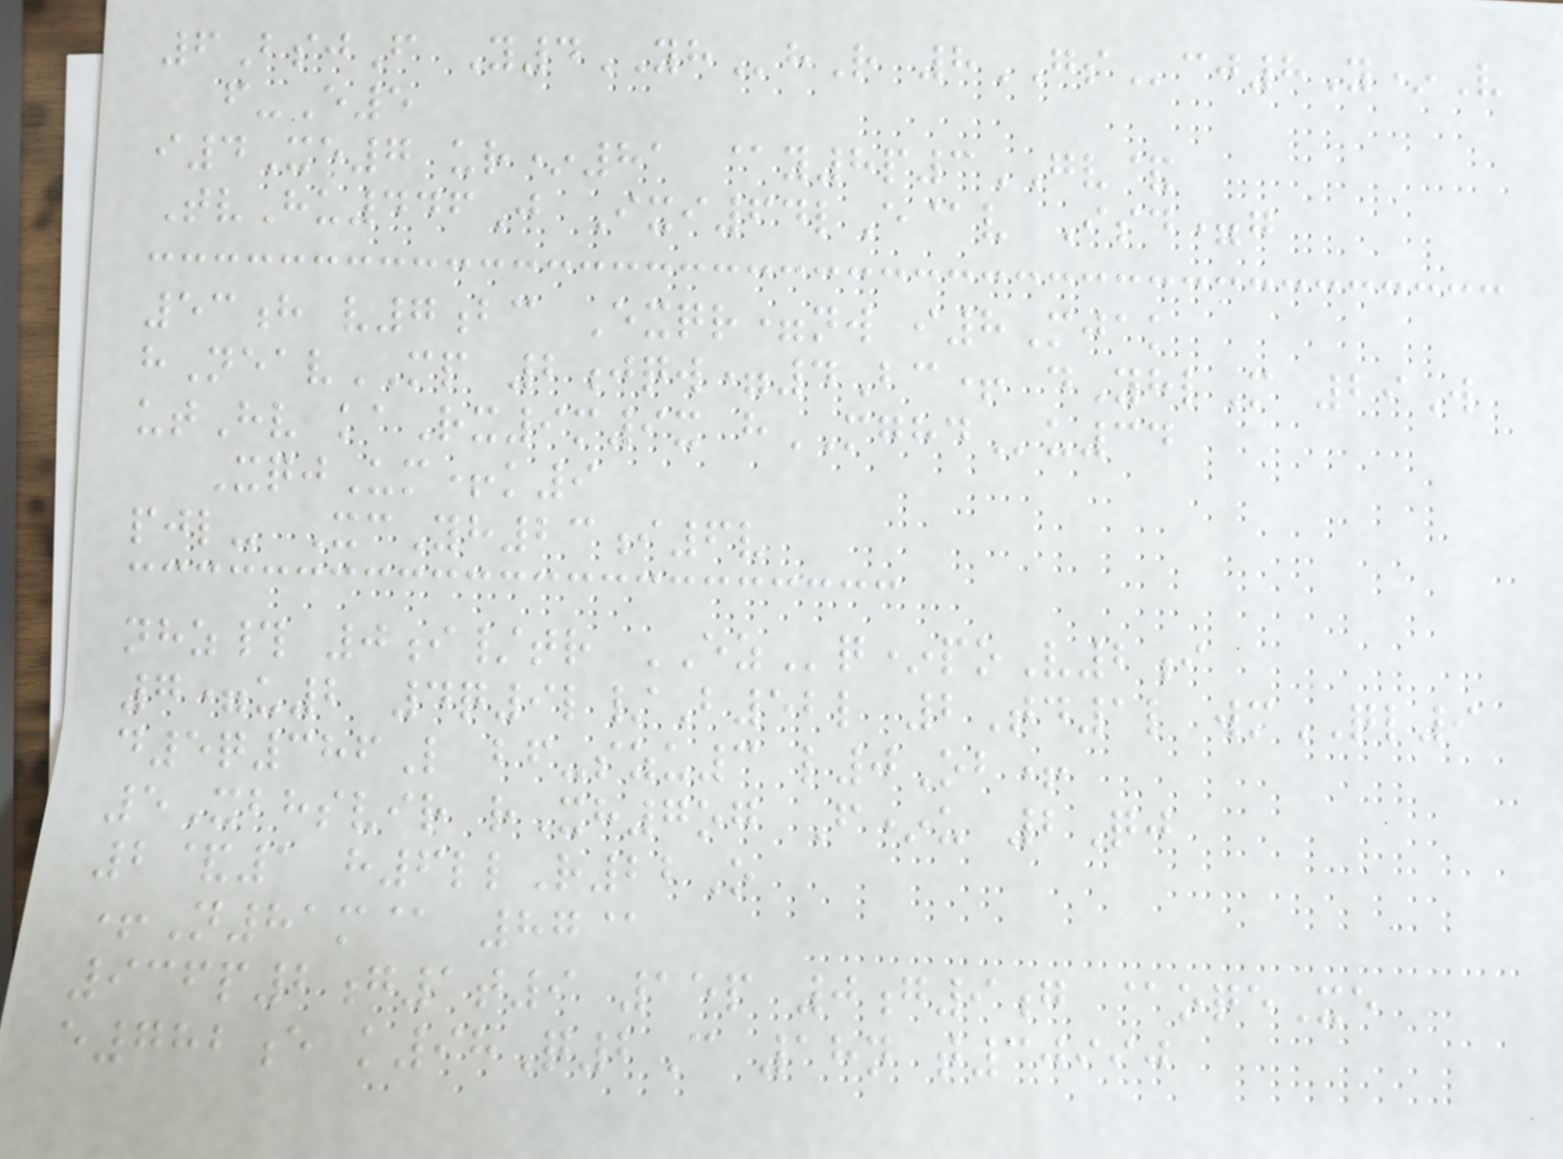6BsjF Y4YHhR 8GScj8Y*V
f-E5
i4Xe7 ur*81 @y8p3GV&
TvHu446J Ixi64lE@v Isd=g
53h v7bc Exqr=nw i8Mjak
hNeavMP 2jqw=4Bc+ dYhlM 29W
utHv kaRx9m9x hMGHDu34
XqjUm+k9
pjl- XcYh23i6v
nhz# 0i/tr EZq*poV2i
7=u2 4q9l/B52l 2Td1l wmQL9
d5q386L bf-szu3 l0Ob+
5Xbhsvir rXh7og F*u 2Qj
2&1 h6llR22O
+N81m@ 87@
936p2g1t9 15p 0g9g @oqeXe
e782e k98Q2C 18n t30990
